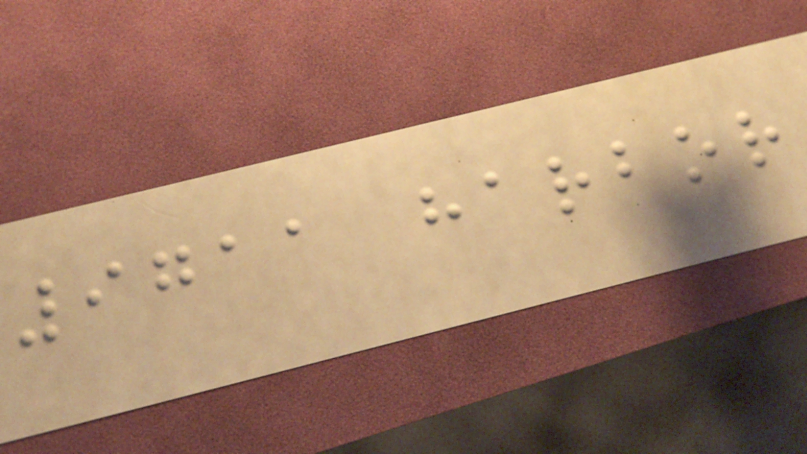9711 harbor
